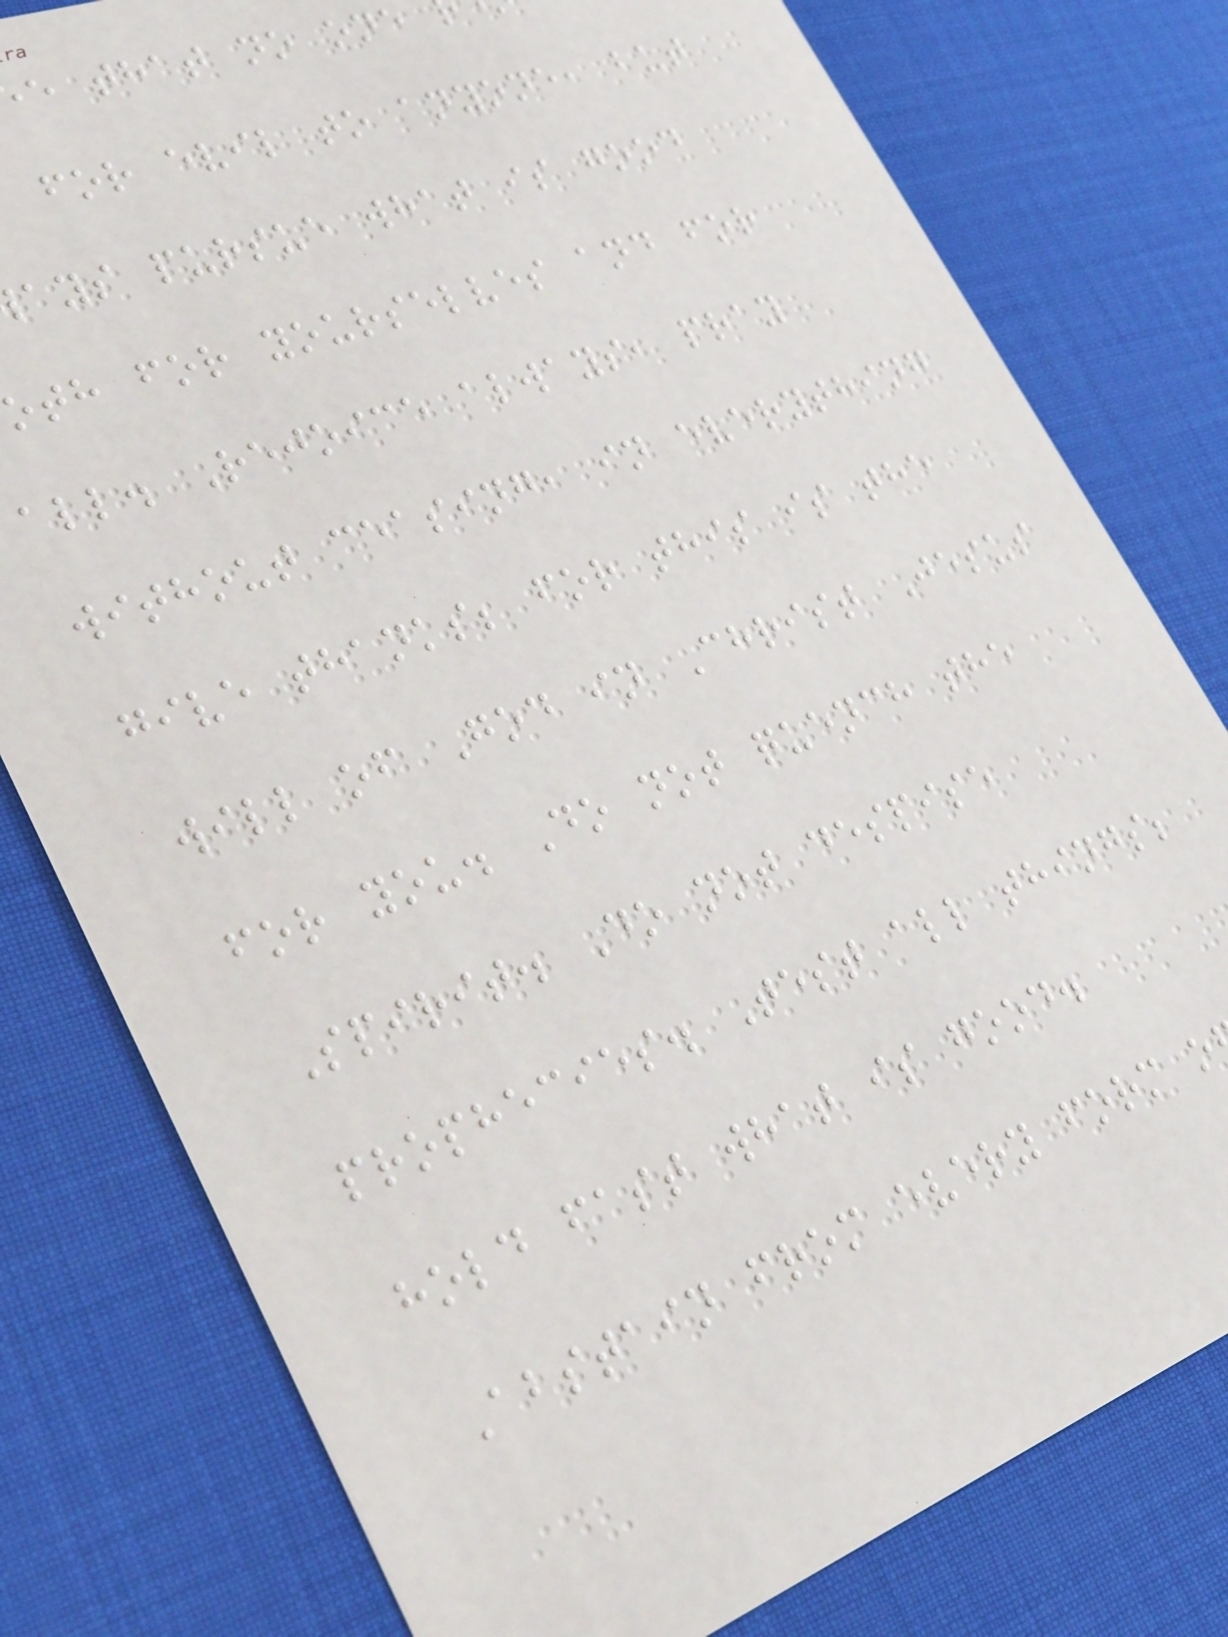e that no one
for evil to anyone, but
ays pursue what is good
oth for yourselves and for
all. Rejoice always, pray
without ceasing, in everything
give thanks; for this is the
will of God in Christ Jesus
for you. Do not quench the
Spirit. Do not despise
prophecies. Test all things;
hold fast what is good.
Abstain from every form o
